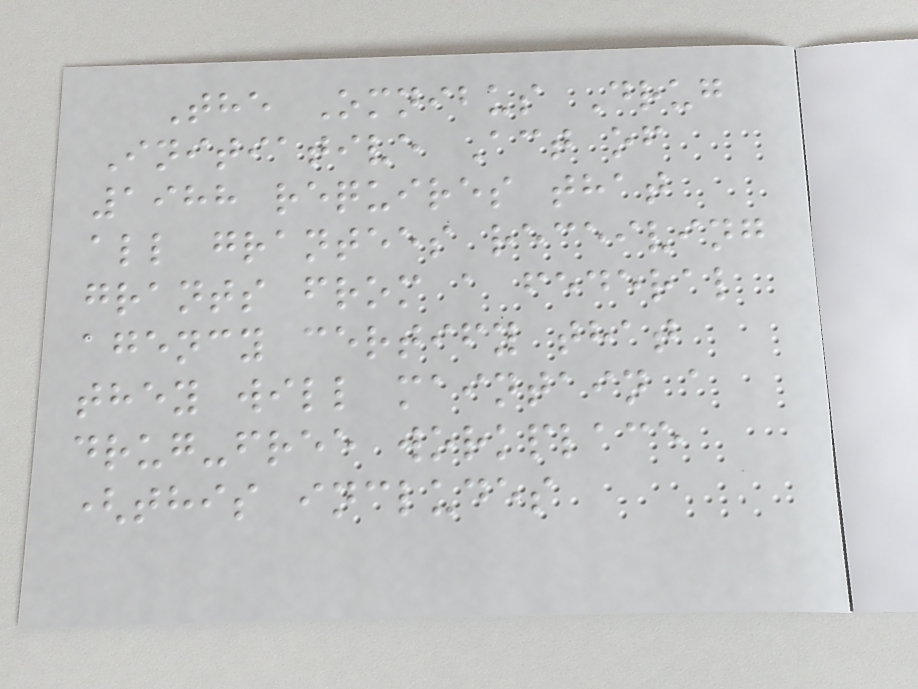The Omnibus Drug
Initiative Act of
1988 requires that
all grantees receiving
grants from a federal
agency certify that
they will maintain a
drug-free workplace
(this includes
